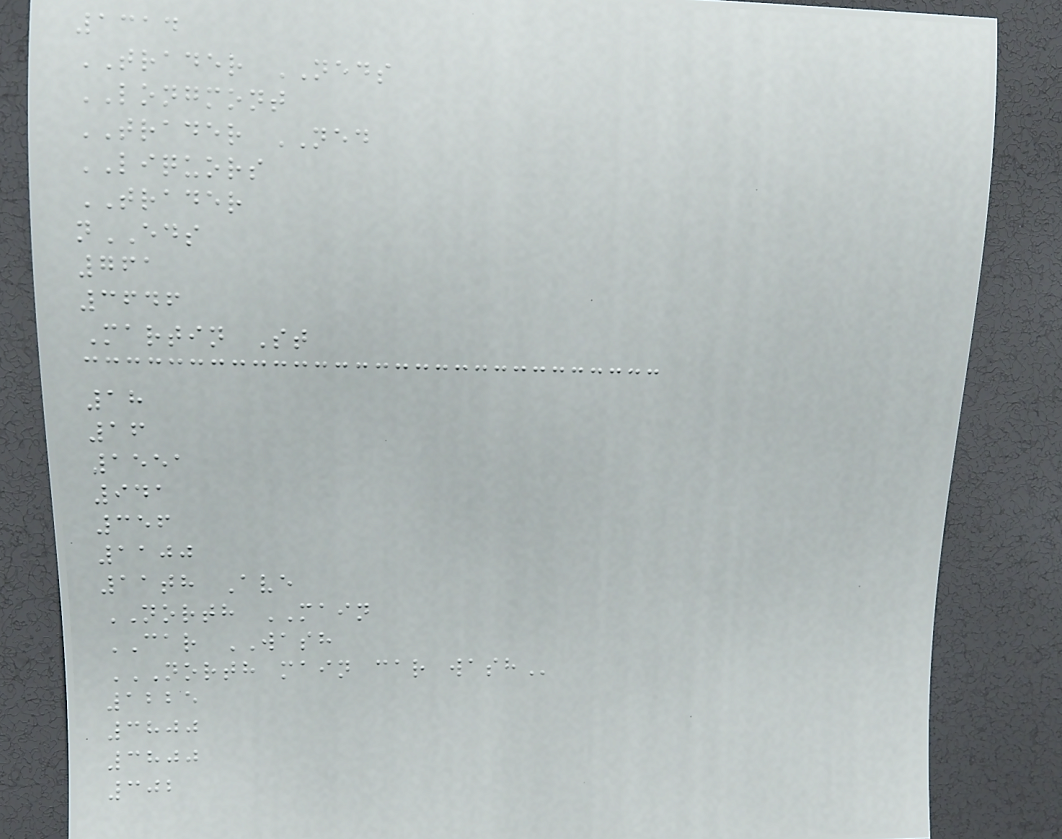1314
TRADER NEDS
LONGMONT
TRADER NED
LIQUORS
TRADER
nEDS
761
3646
Martin St
18
16
1551
941
356
1100
11th Ave
NORTH MAIN
CAR WASH
NORTH MAIN CAR WASH
1225
3800
3800
302
